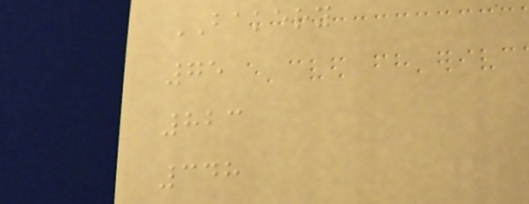BAKERY
75
823
348
